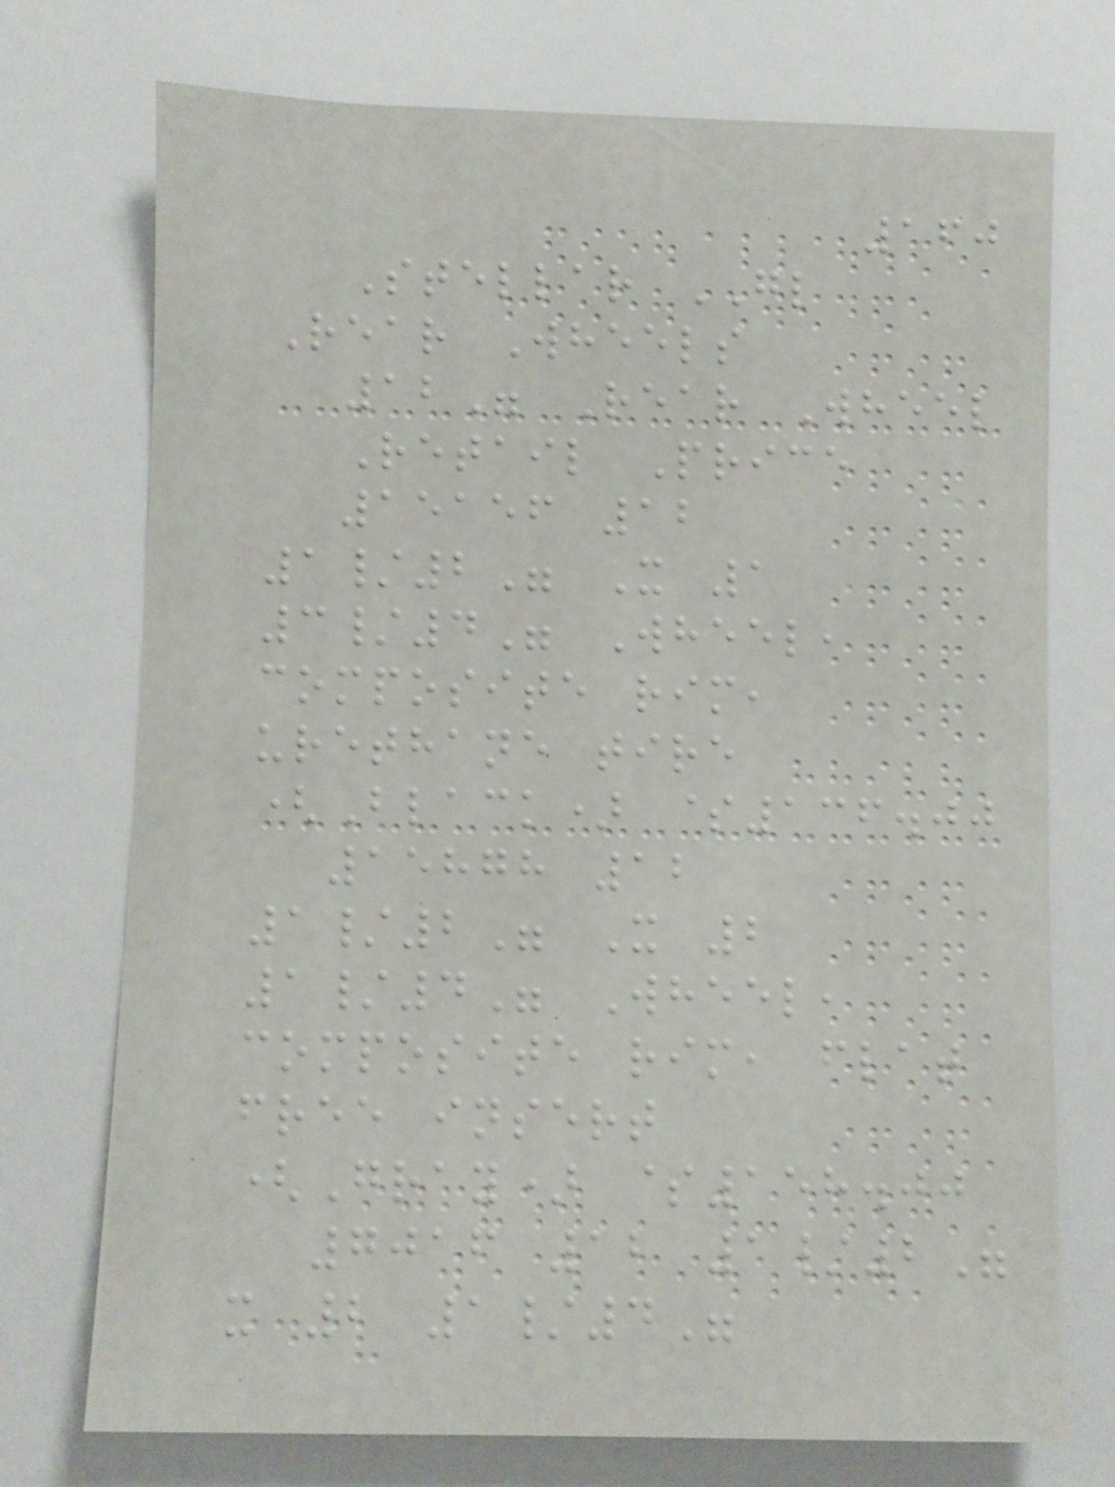160
Stellar GL
Rear Wheels
12" Rear Wheel
Retail Price
15156 12
1/2" X 1
3/4" Wheel,
composite rim,
urethane tire
(Black) $136.00
15878 12
1/2" X 2
1/4" Wheel,
composite rim, flat
free insert
(Gray) $158.00
7016 12 1/2"
x 2 1/4"
